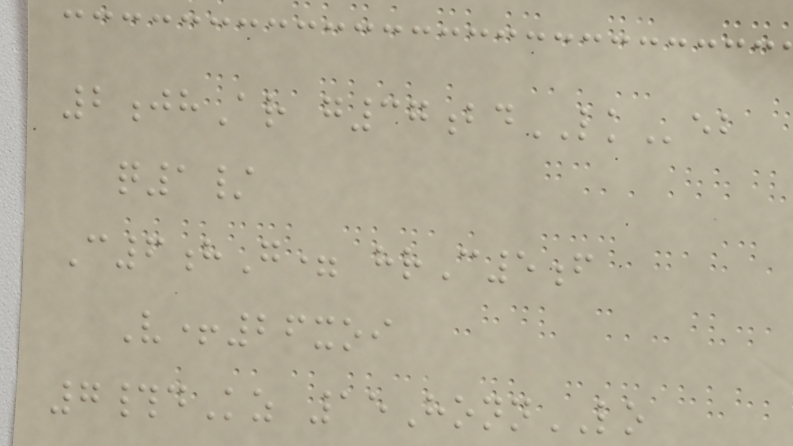2jhAr g37bdLKeb
q1/
C6hG= hrC5f
V+26xoi
7#dKz 15HonnLO
